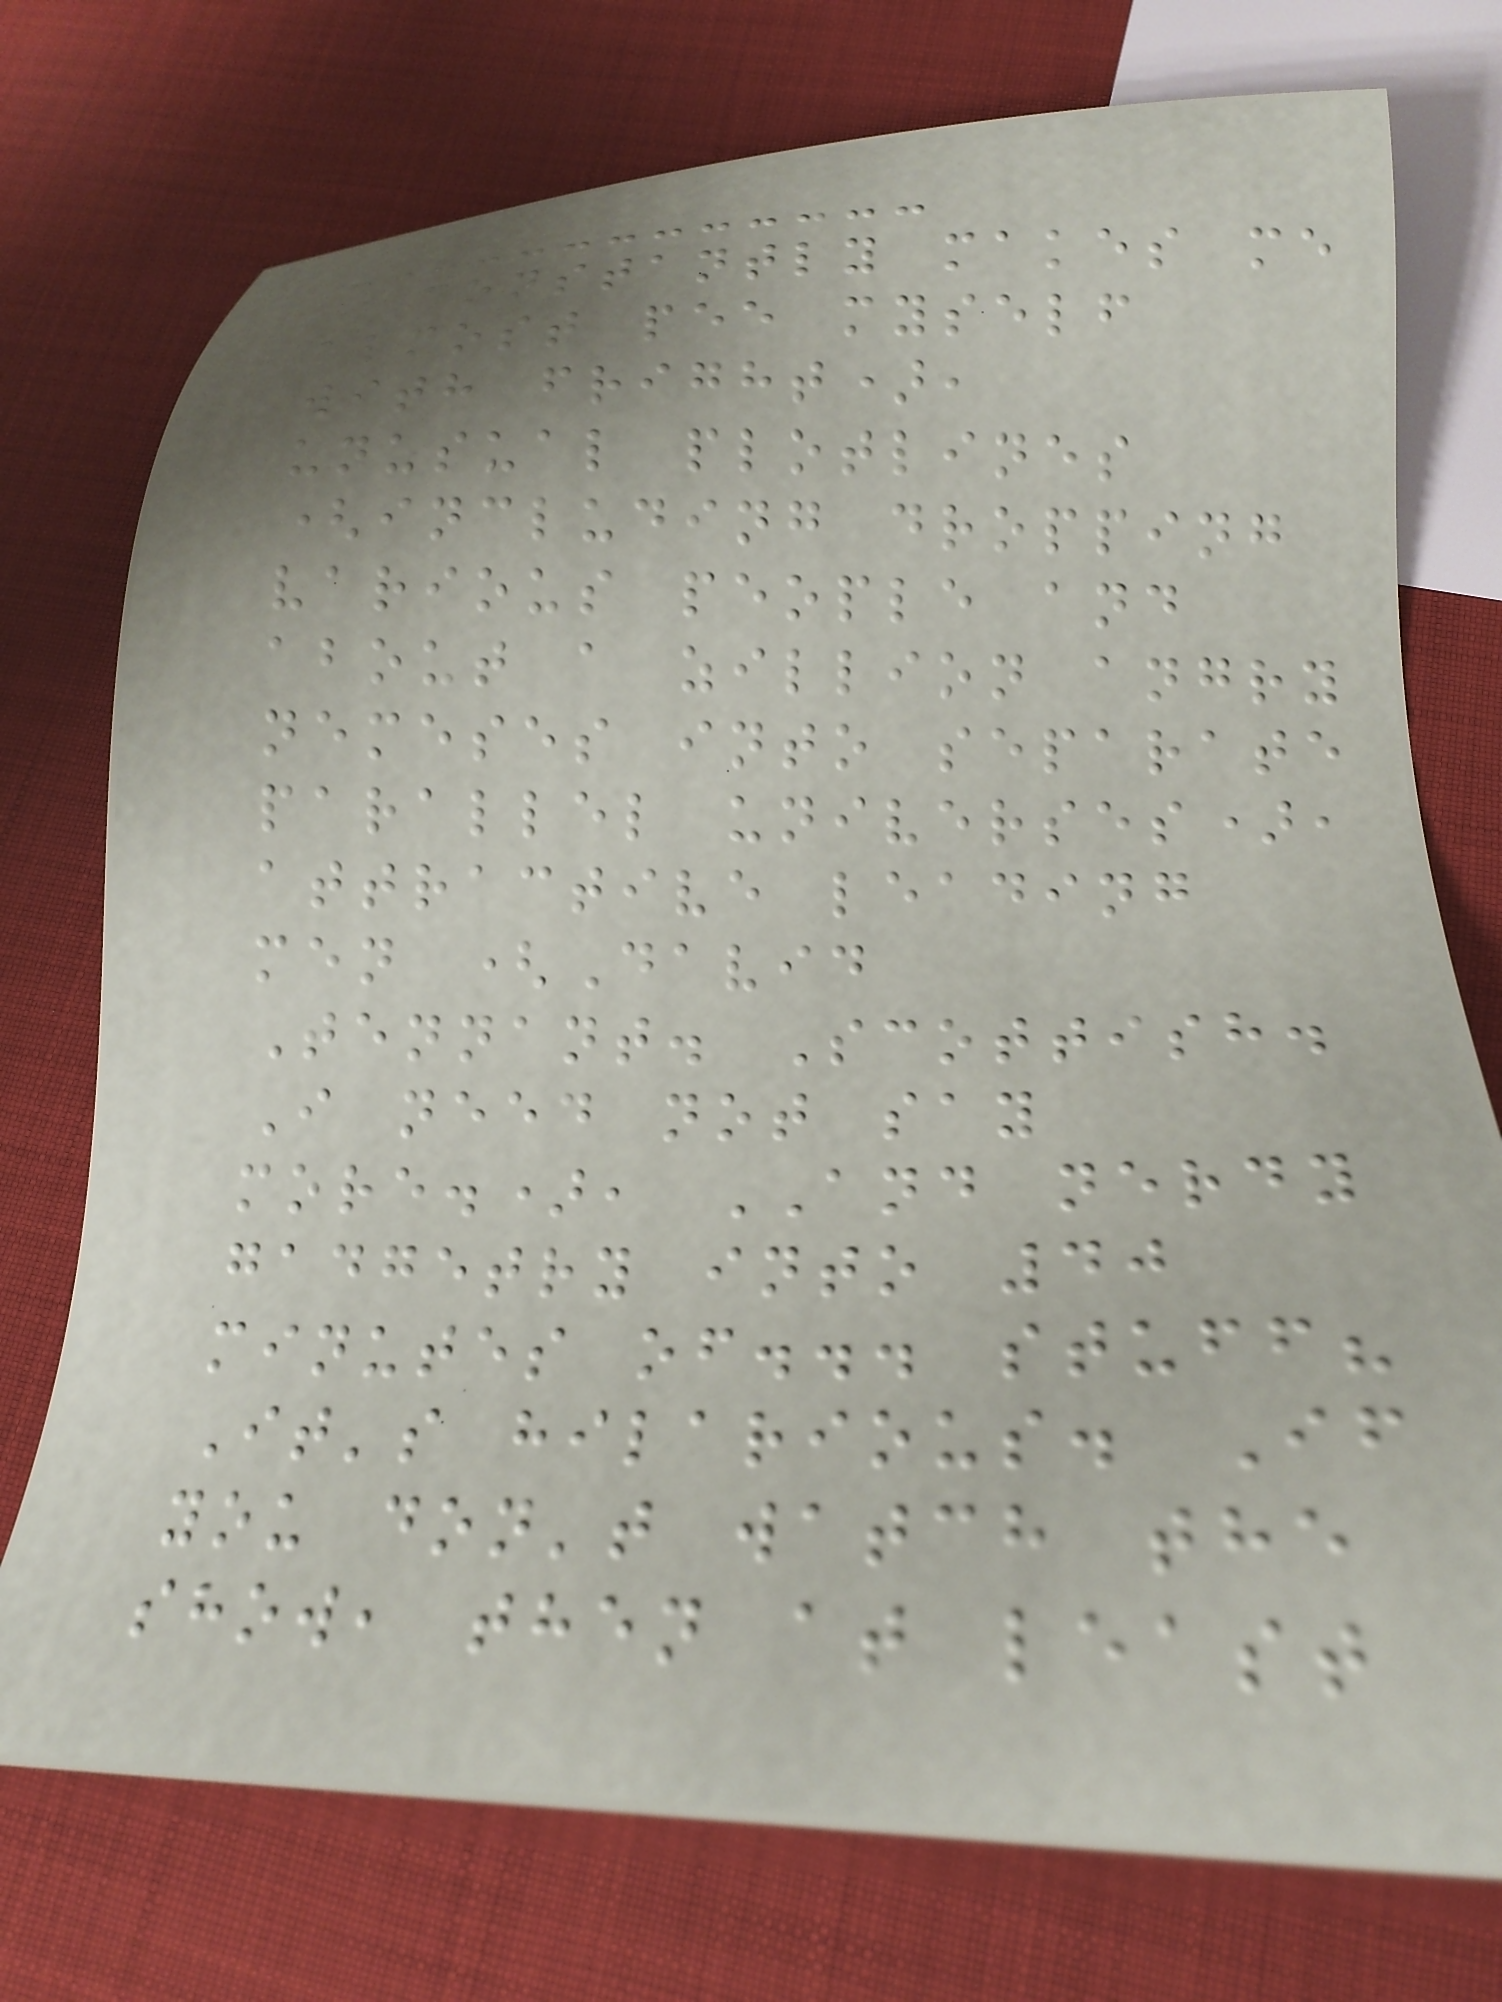constantly makes me
almost pee myself
with fright),
unusual plotlines
(including dropping
various people and
about a zillion angry
nemeses into separate
parallel universes),
attractive leading
men (David
Tennant. Scottish.
I need not say
more.), AND nerdy
gadgetry into 40
minutes of... stuff?
It's hilarious. If
you don't watch the
show, then at least
